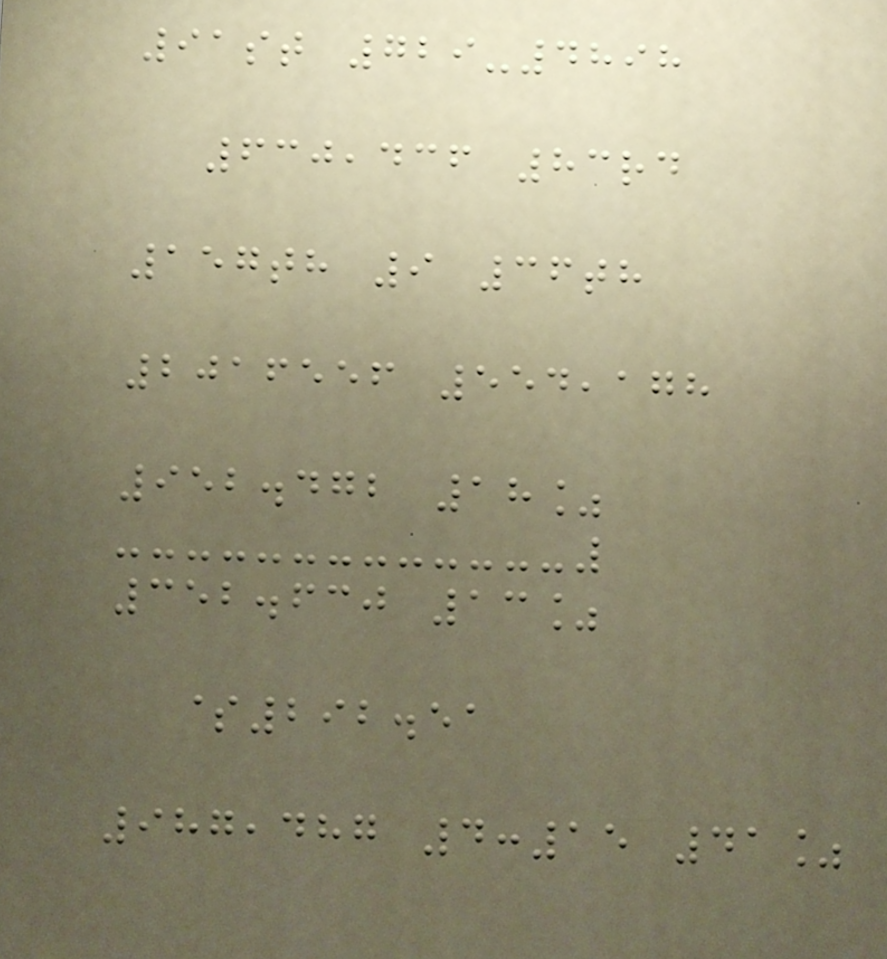91st 729-4898
630,436 83rd
157th 9 36th
2016556 554,178
952.472 18%
352.630 13%
$292.51
987,487 4:15 41%
